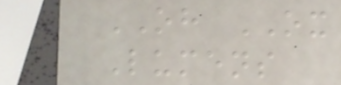OH OX
Lumens
